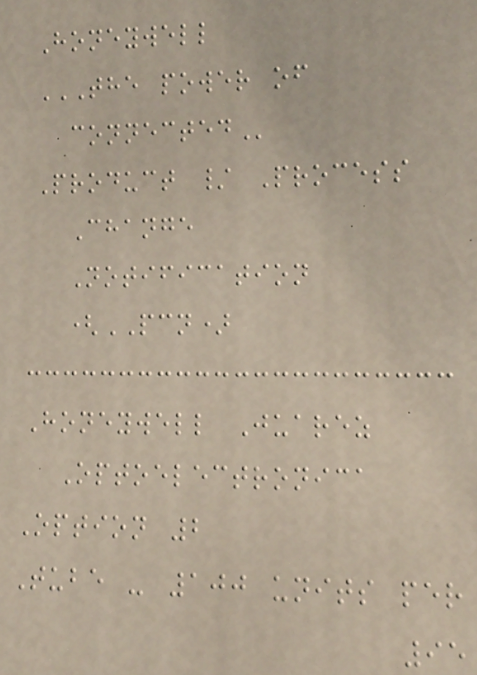Honeywell
THE POWER OF
CONNECTED
Product / Process
Change
Notification
(PCN)
Honeywell Juarez
Optoelectronica
Option 2
Tube - 100 units per
95
